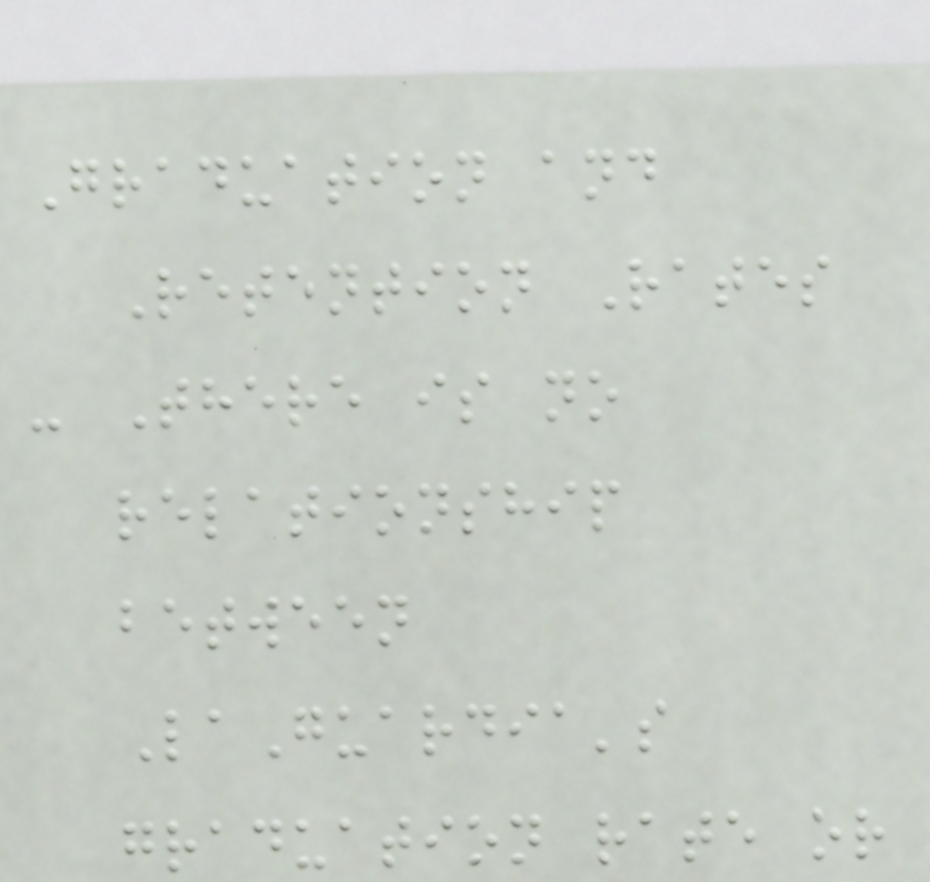Graduation and
Retention Rates
- There is no
relationship
between
LaGuardia's
graduation rate or
